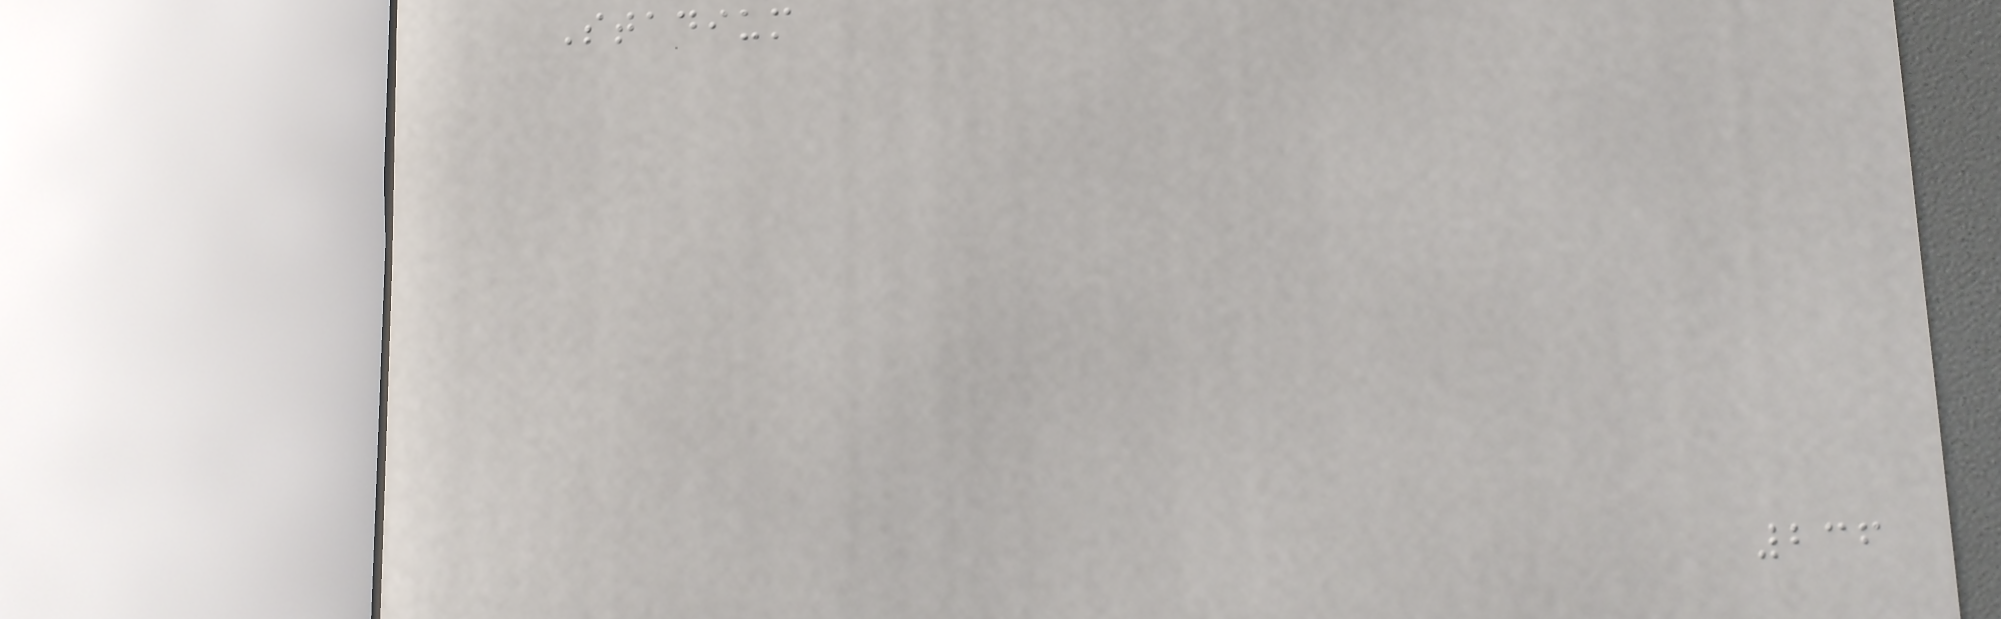Stadium
236
